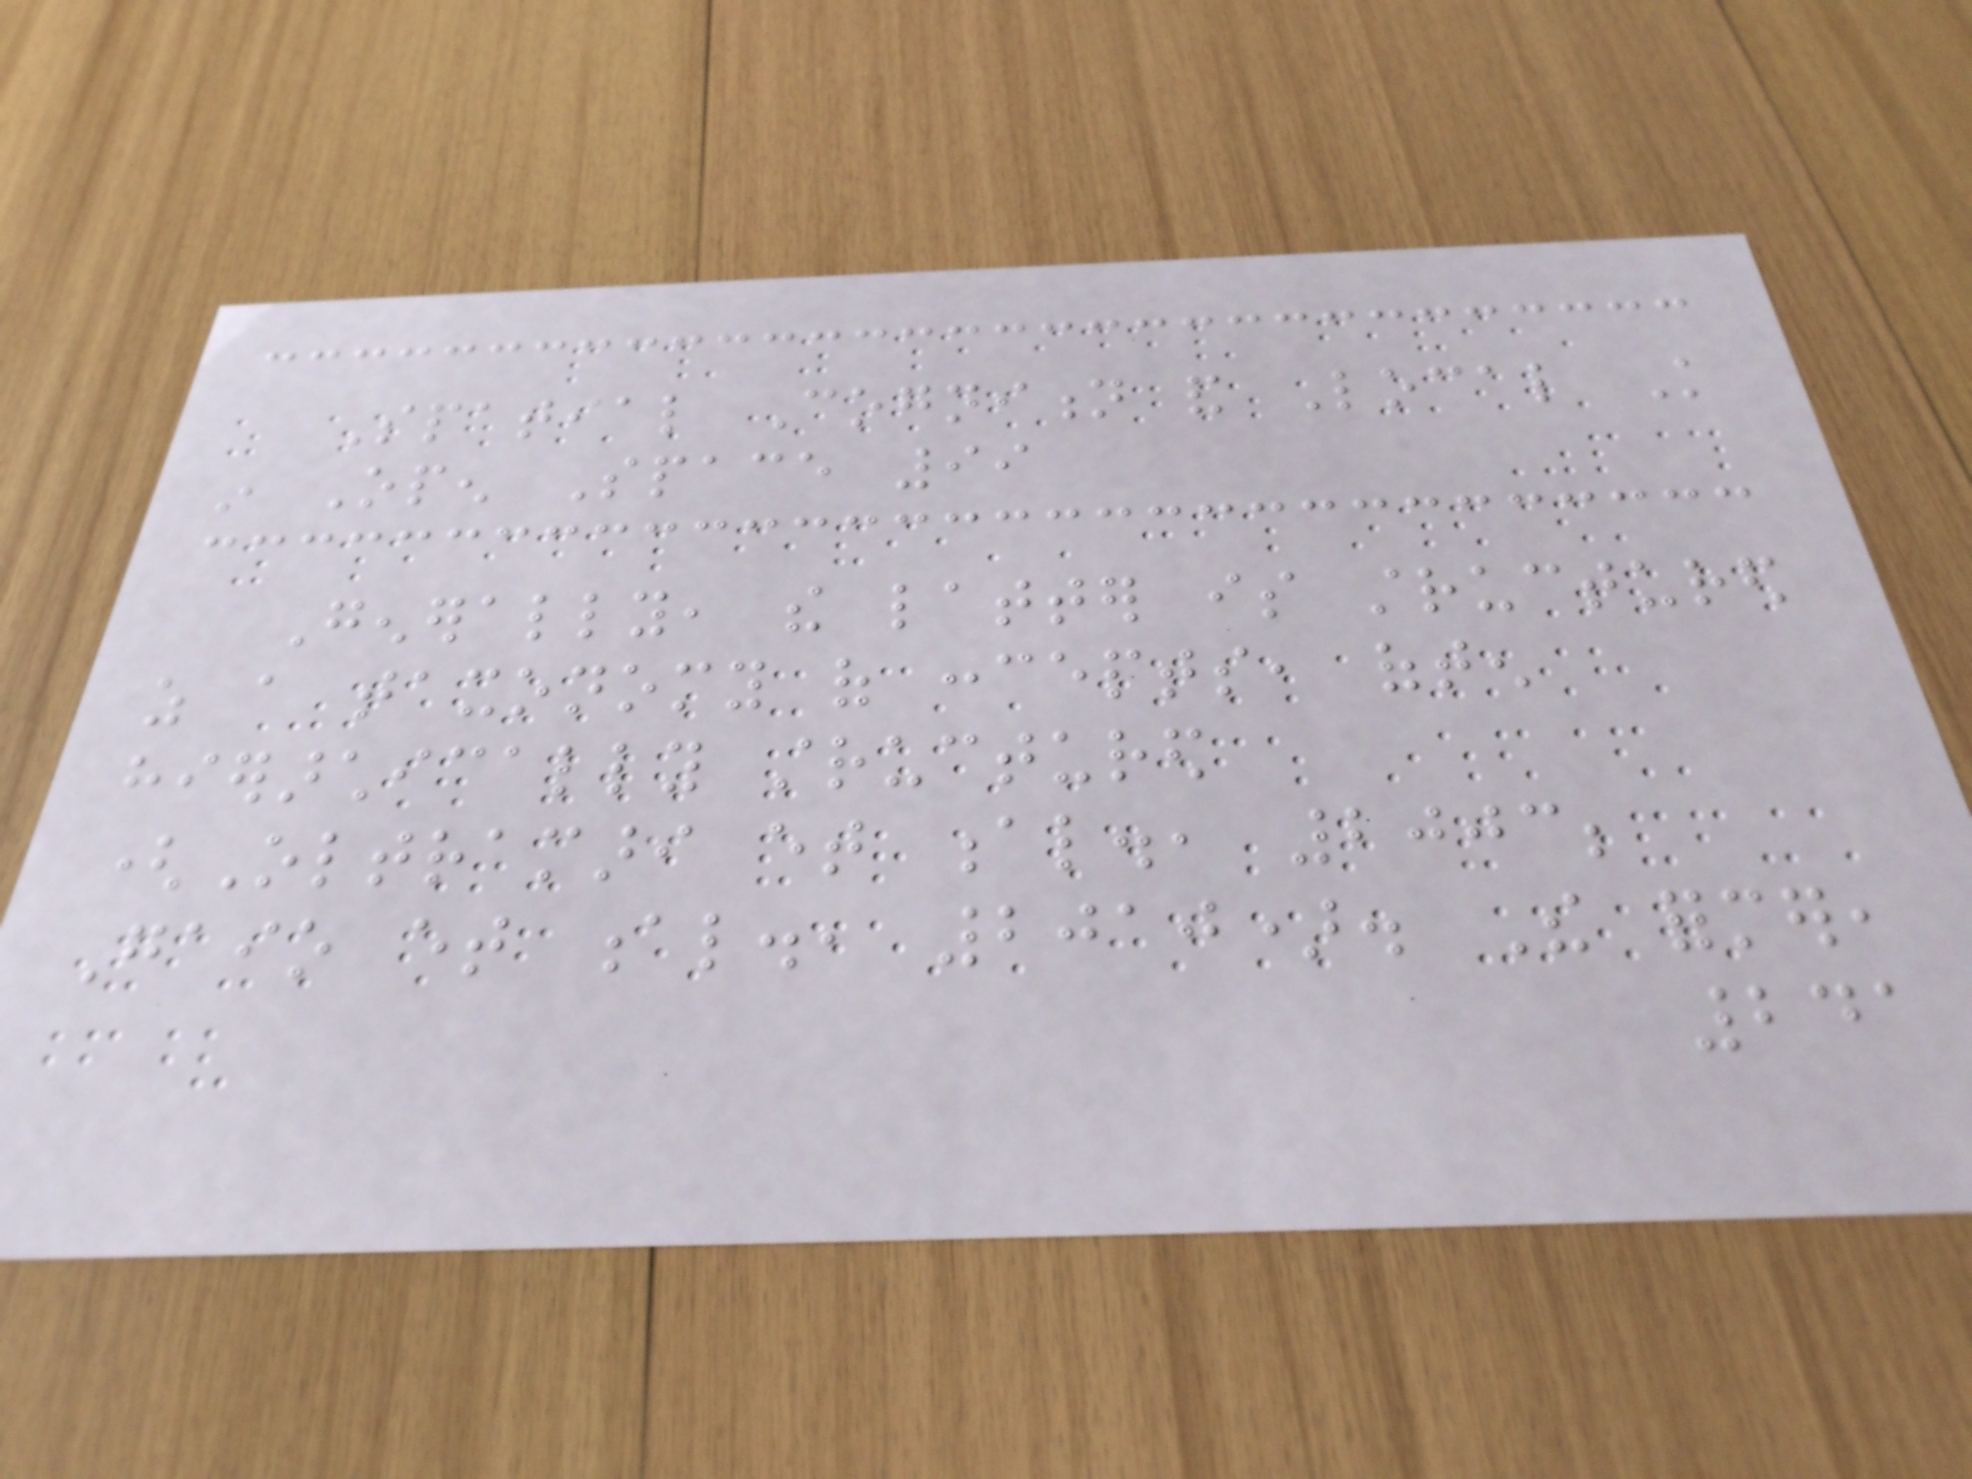Spatial Cognition and Local Knowledge
in Open Space 99
Generally, the latter is structured
as a taxonomy of concepts, often
hierarchically structured
(Oltramari et al., 2003;
Gaio et al., 2010). The former,
241
